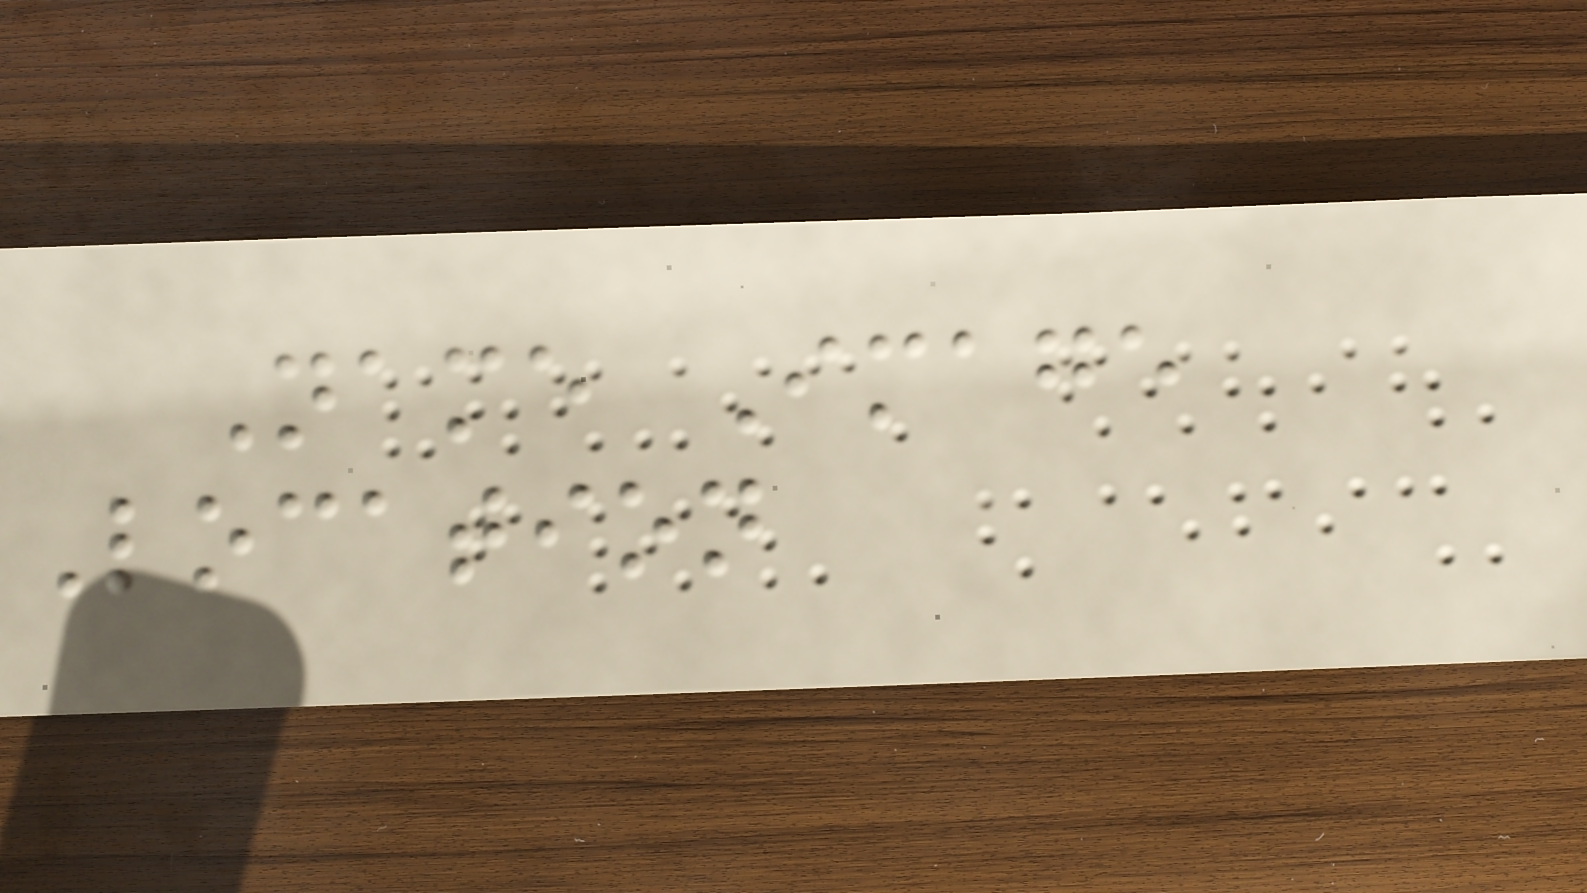Name Image
Location
